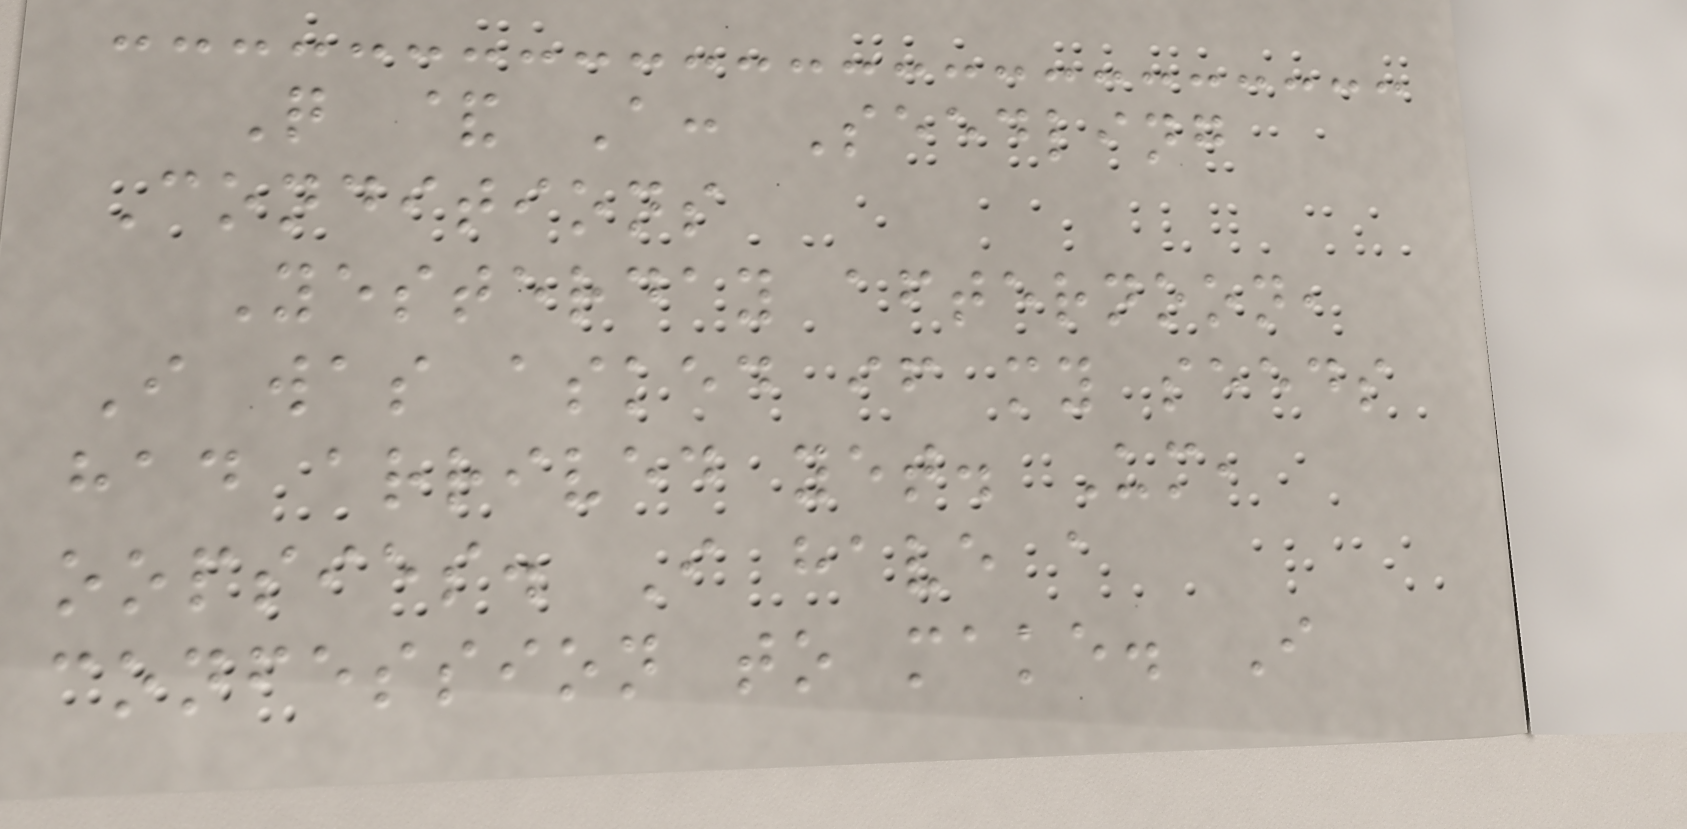Q & A: Seedling
Conditions
Yesterday afternoon,
I was asked if my seeds
had arrived yet. Um,
oopsies. I have a
confession to make. I
